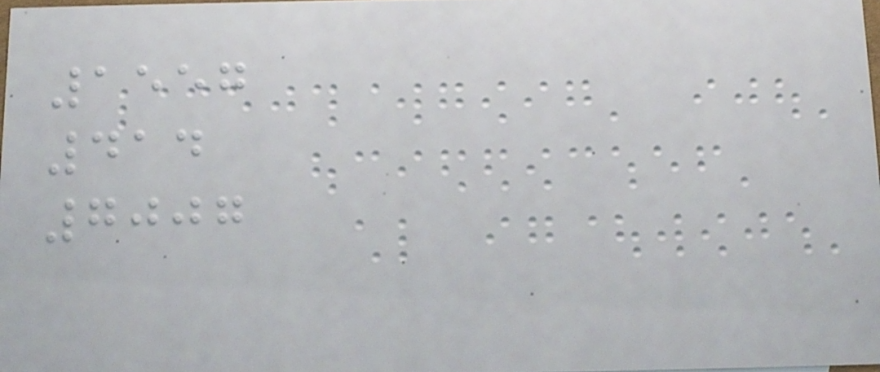1557
414
7007
